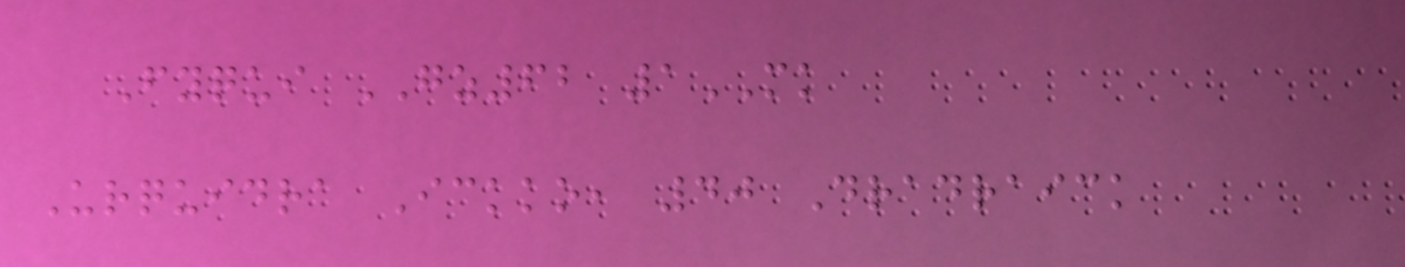Fyqui GZ62 1MK
Urquidra Ickko, 40 Dradraick
